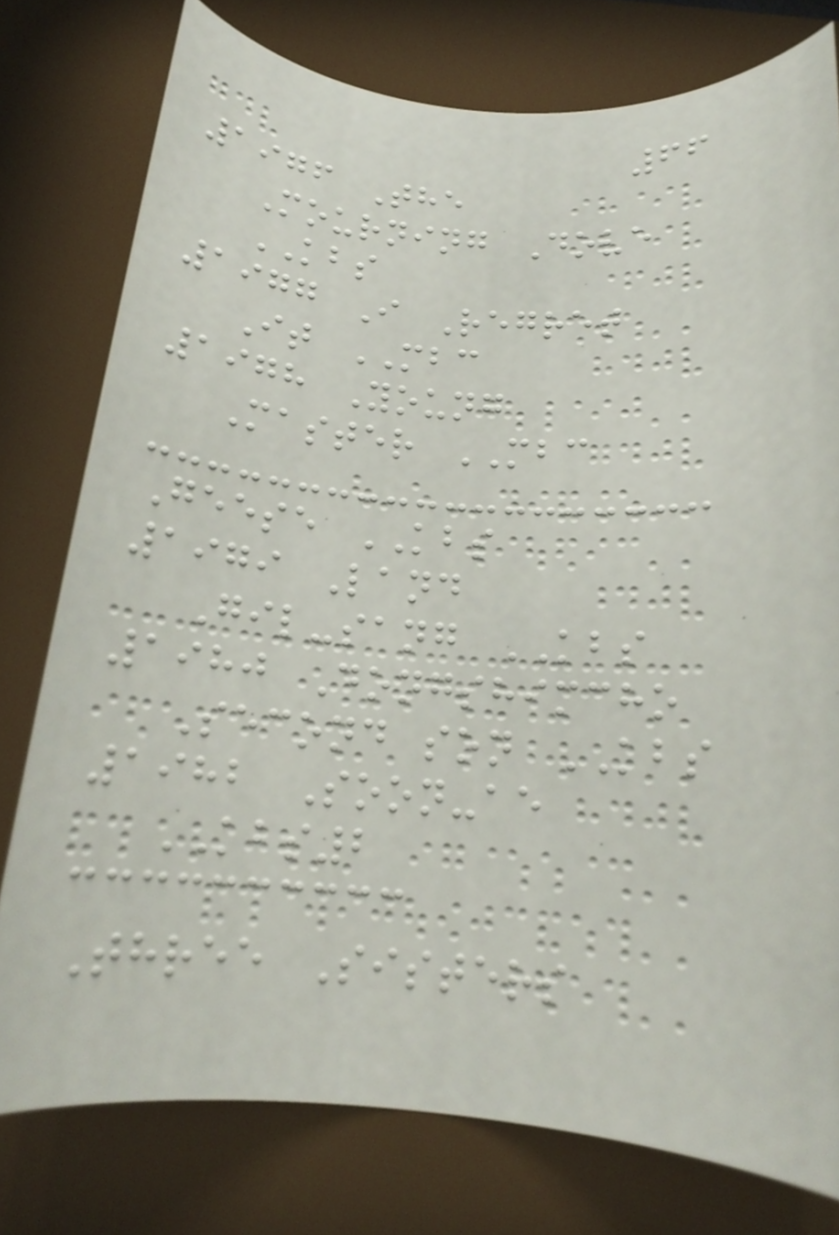66
1976 The
Mourning Dove
KBS
1977 I Regret
It MBC
1978 Young
Master MBC
Geese KBS
1979 Land
Gil-sang KBS
1980 Dongshimcho
Second son KBS
1982 Soon-ae
KBS2
Three Sisters
